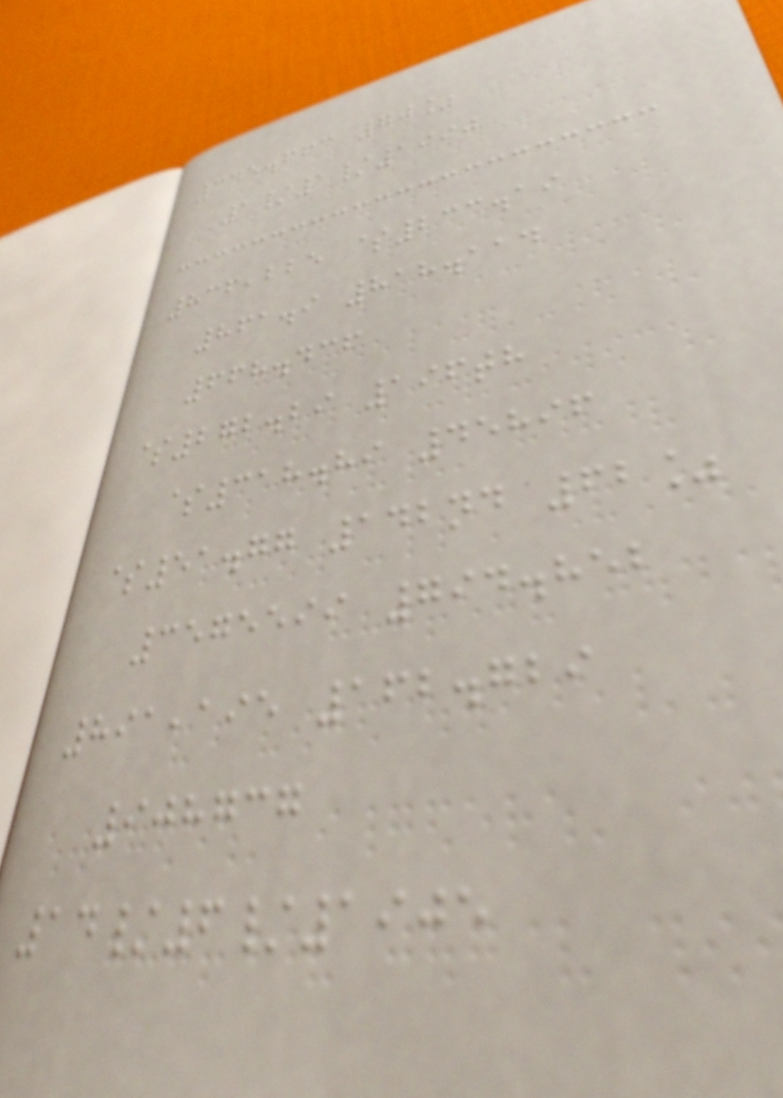345.663 70%
1/1/1990
836,225 $233.19
861.9 818.114
668.436
$272.29 196th
$318.89 45896
$51.77 142nd 62%
3575599 794.852
891,195 162.729
908737
14/6/1905
